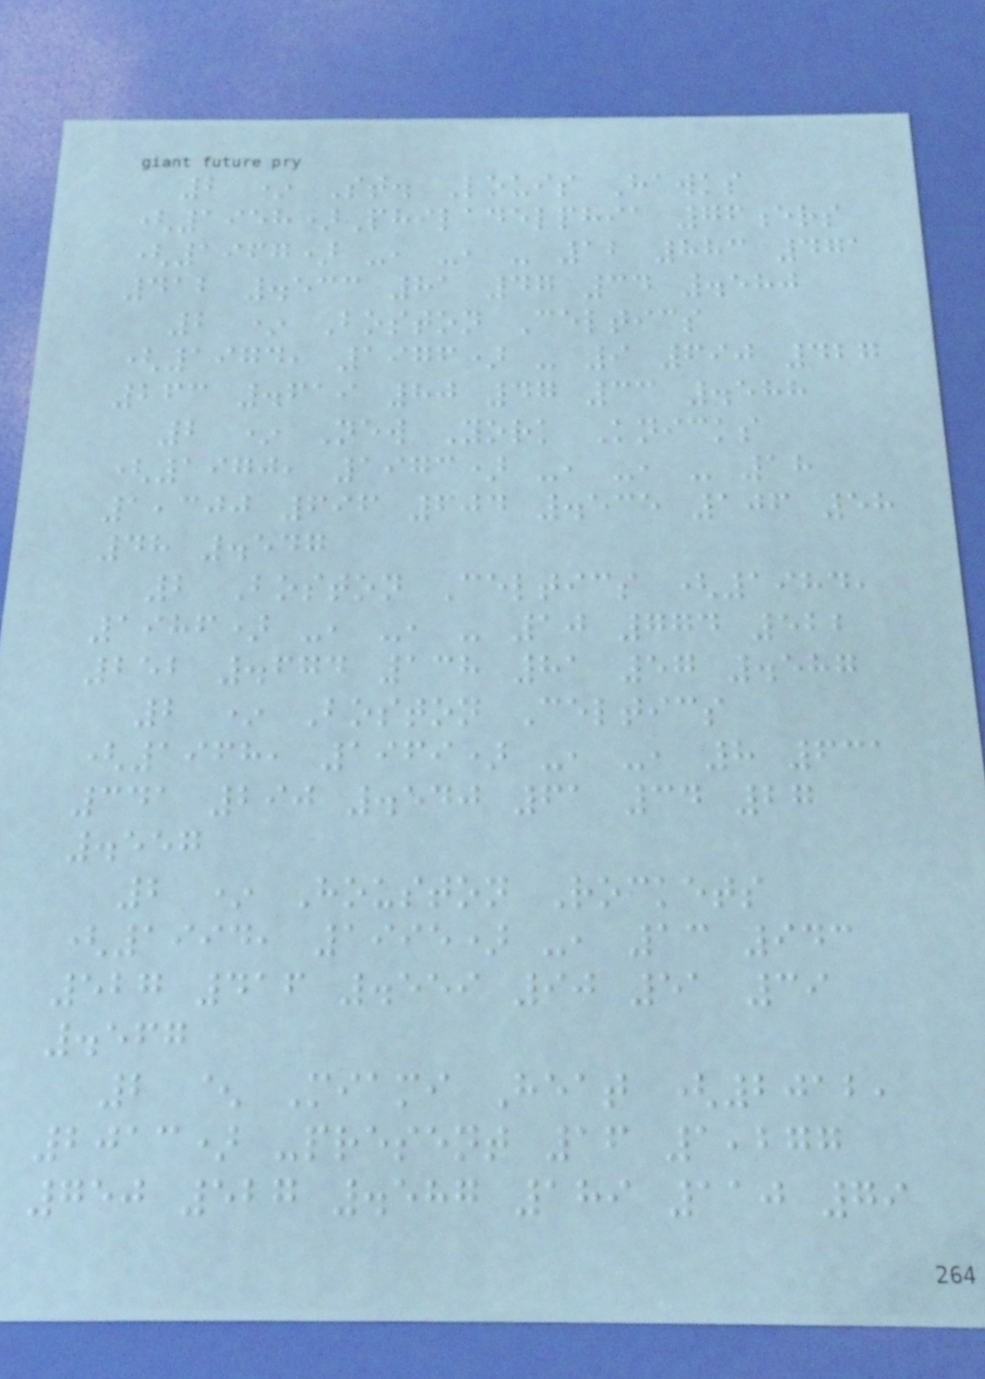2 * St. Louis Hawks
(1958)Philadelphia 76ers
(1967) -, -, - 12 883 471
412 .533 81 47 34 .580
2 * Boston Celtics
(1974, 1976) - 9 690 427
263 .619 80 47 33 .588
2 * New York Knicks
(1970, 1973) -, -, - 18
1,300 696 604 .535 106 58
48 .547
2 Boston Celtics (1984,
1986) -, -, - 10 774 522
252 .674 138 81 57 .587
2 * Boston Celtics
(1968, 1969) -, -, 8 631
341 290 .540 61 34 27
.557
2 * Houston Rockets
(1994, 1995) -, 13 943
527 416 .559 90 51 39
.567
2 ^ Miami Heat (2012,
2013) -present 16 1,277
750 527 .587 189 110 79
